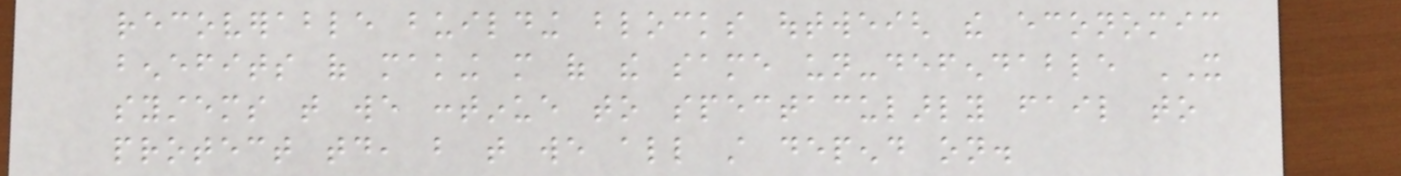recoverable building blocks outweigh the economic
benefits of making more of the same un-defendable IT
systems that we continue to spectacularly fail to
protect today, but that we all still depend on.
